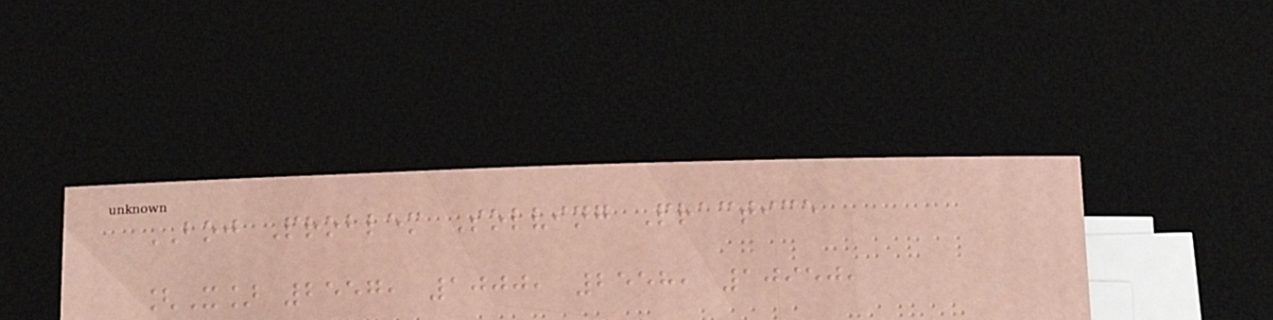BOJ Problem Solving Practice
[X] 2557, 1000, 2558, 10950,
